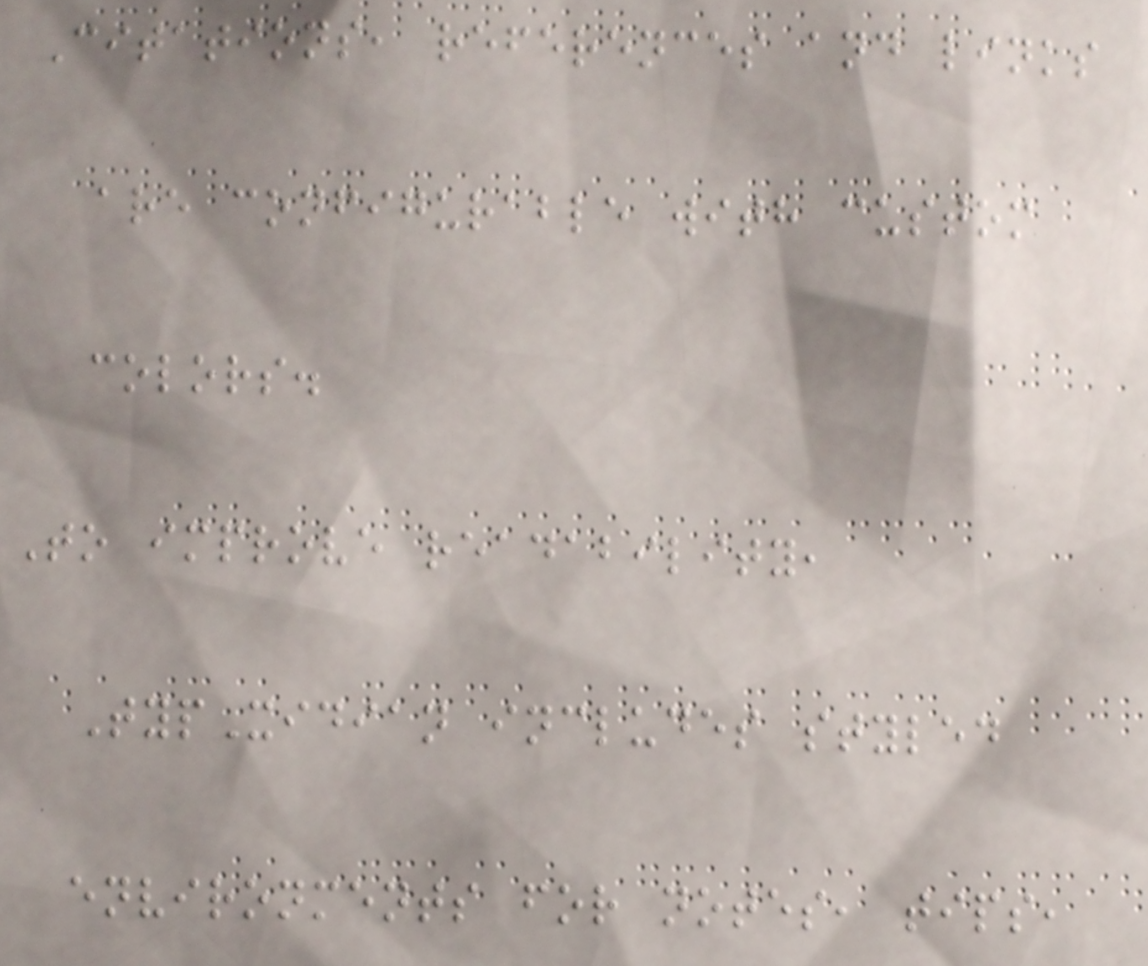Citations, references and links
are configurable with custom
colors.
To improve readability,
TypXidian includes styled
environments for notes, tips,
